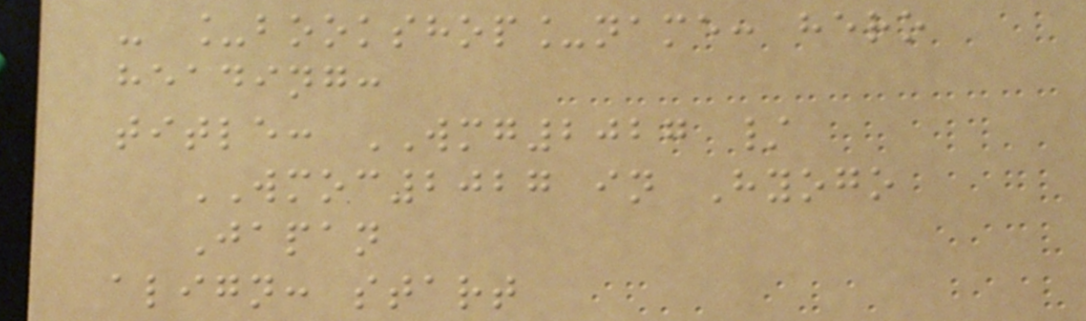- _bookshop_name: hero
heading:
title: WMG2027 /
WMOC2027 in Hyogo
Japan
align: start
